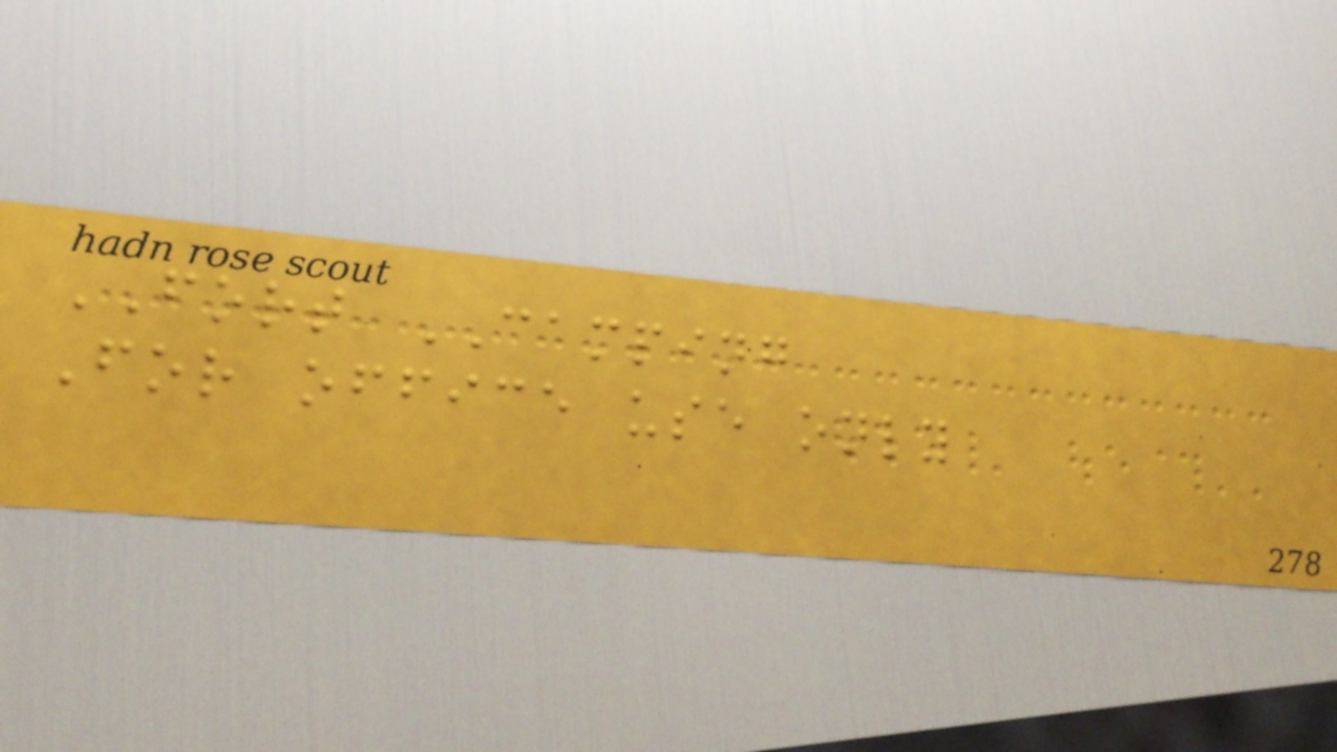FORT CAMPING
For office use only
